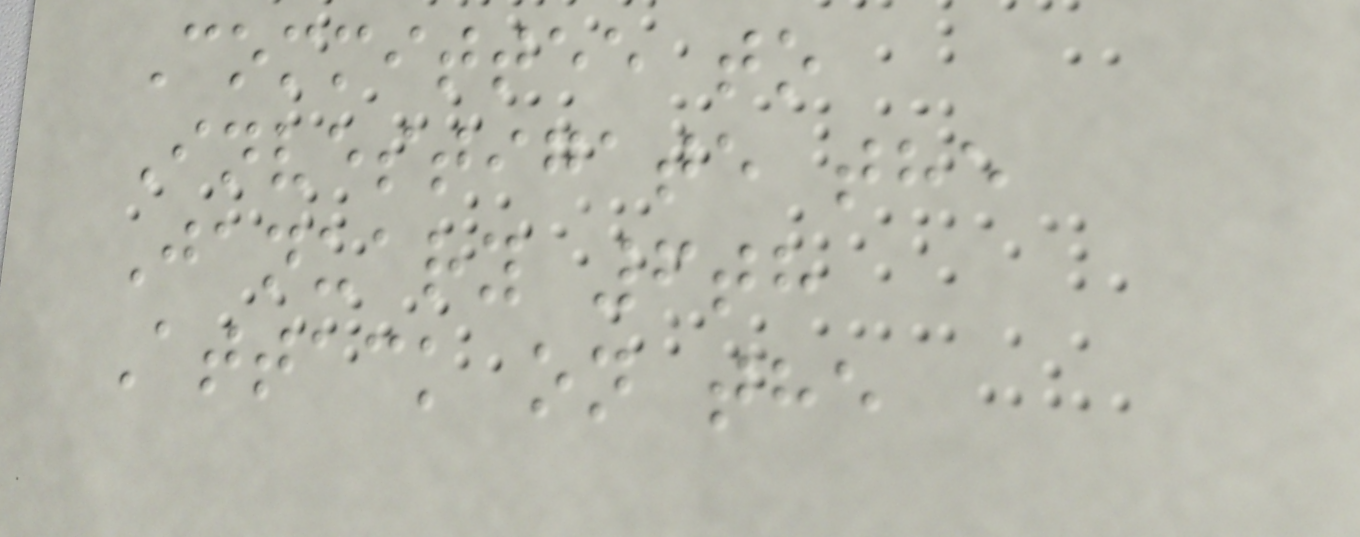Committee to
Investigate the
January 6th
Attack on the
